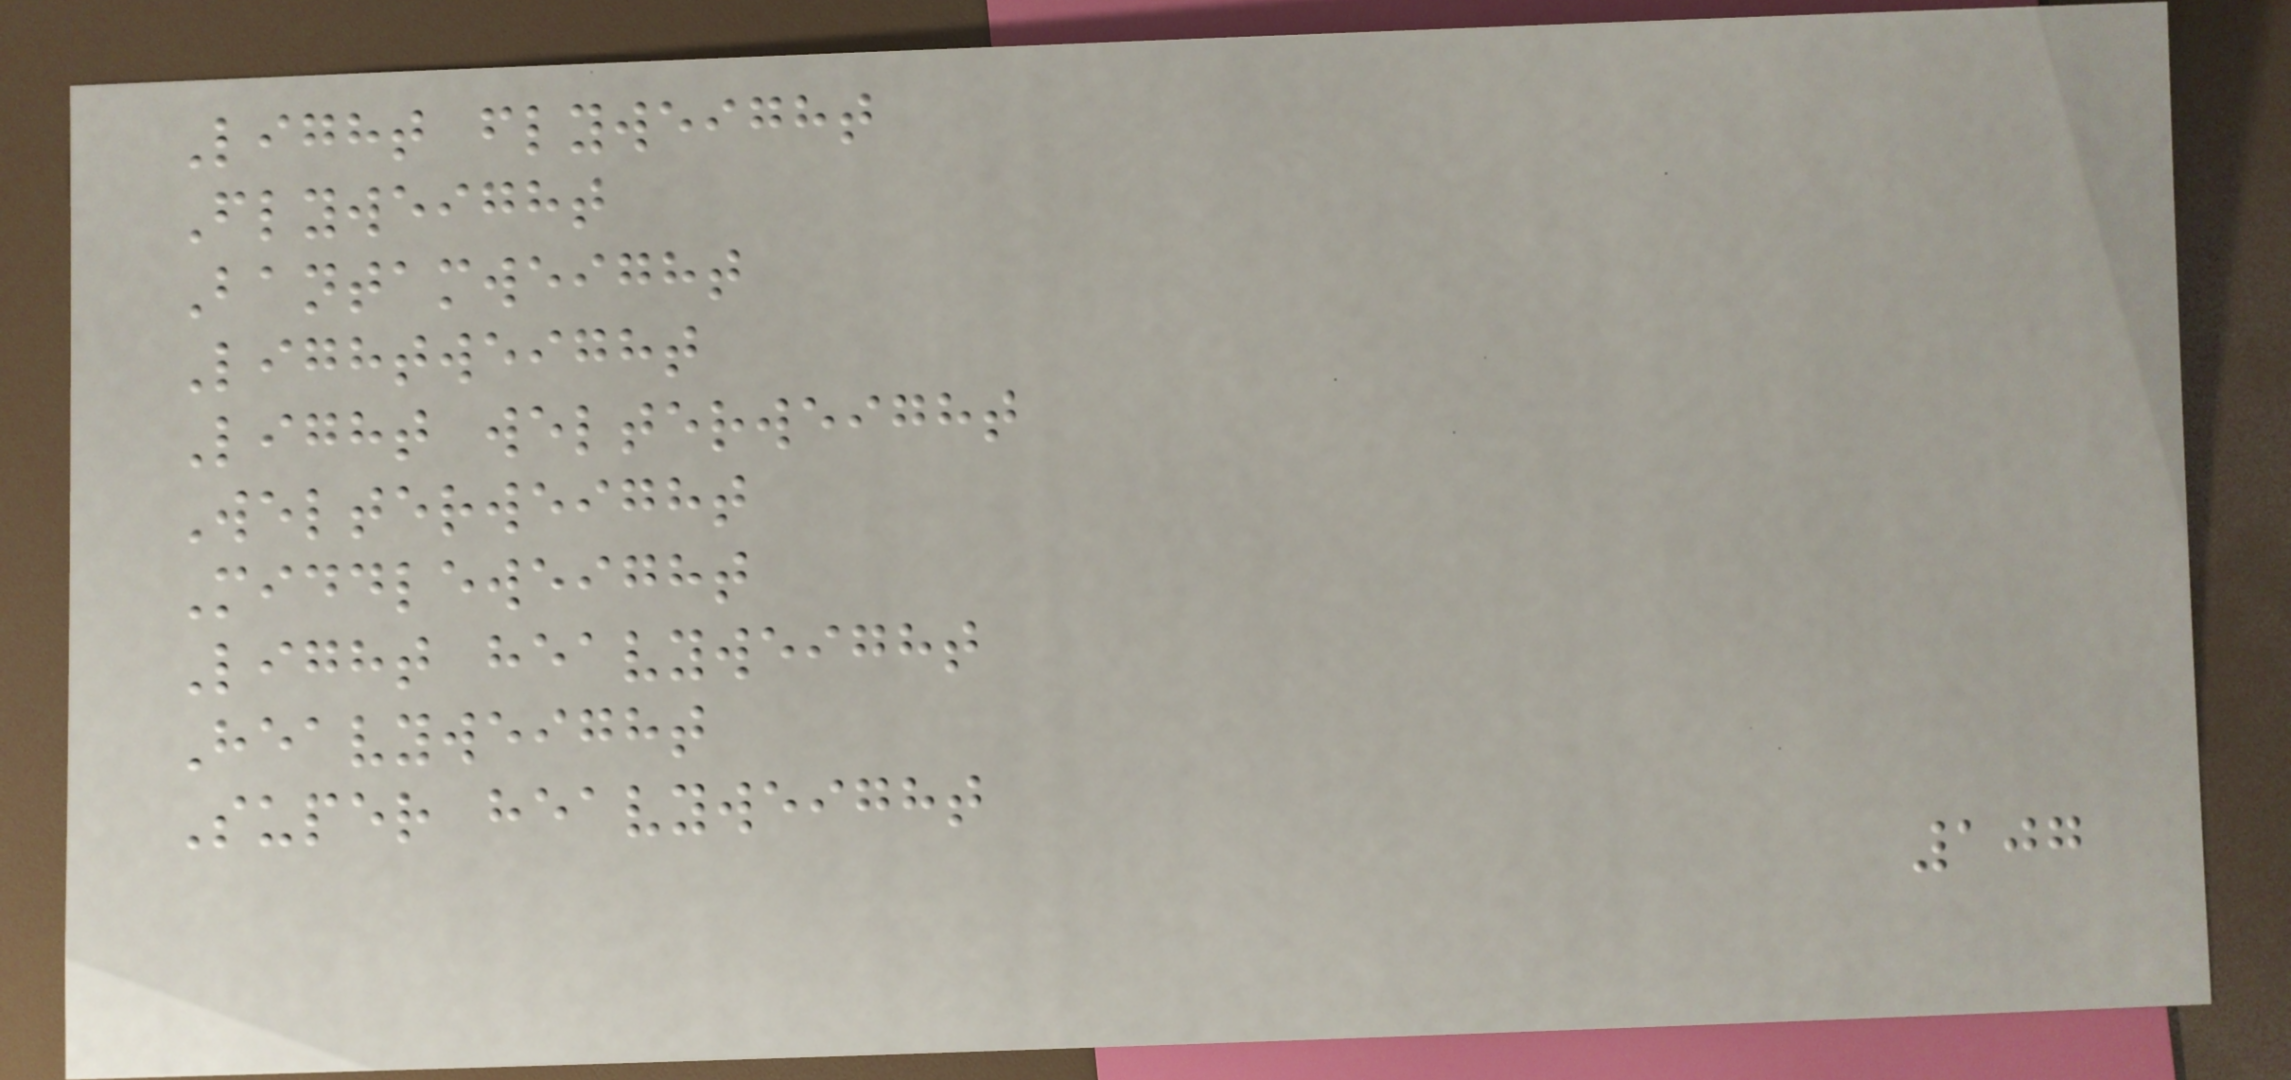Light flyweight
Flyweight
Bantamweight
Lightweight
Light welterweight
Welterweight
Middleweight
Light heavyweight
Heavyweight
Super heavyweight
107
